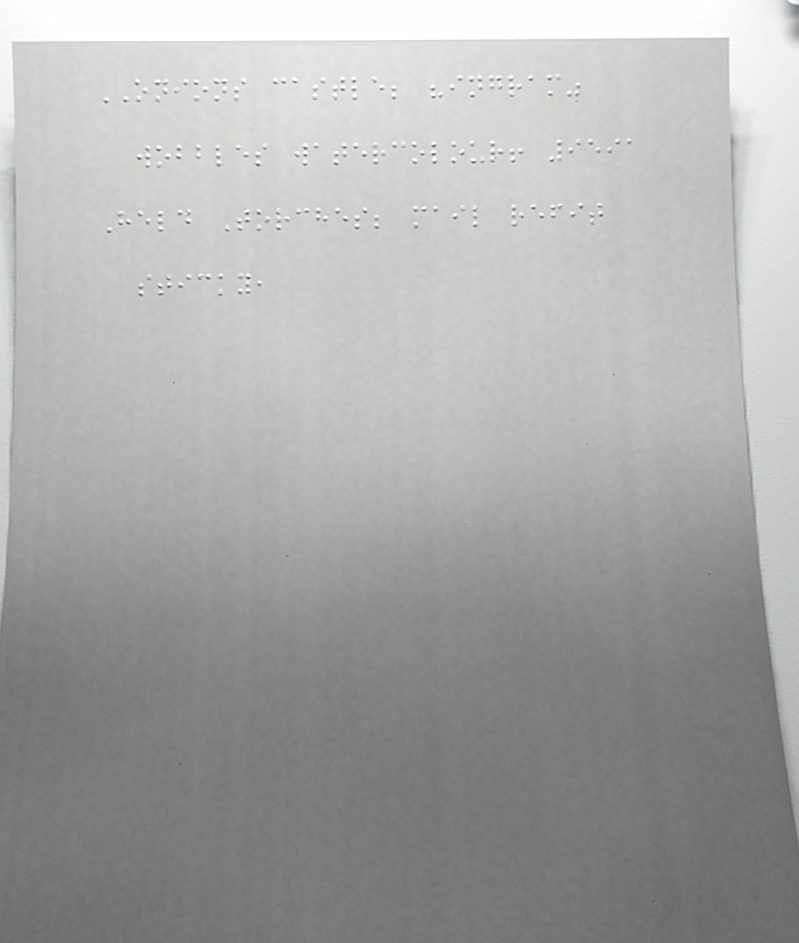ONIONS castle; "ingram"
wobbles watercolour! 9591
Held Torches; mail refit
sticky,
